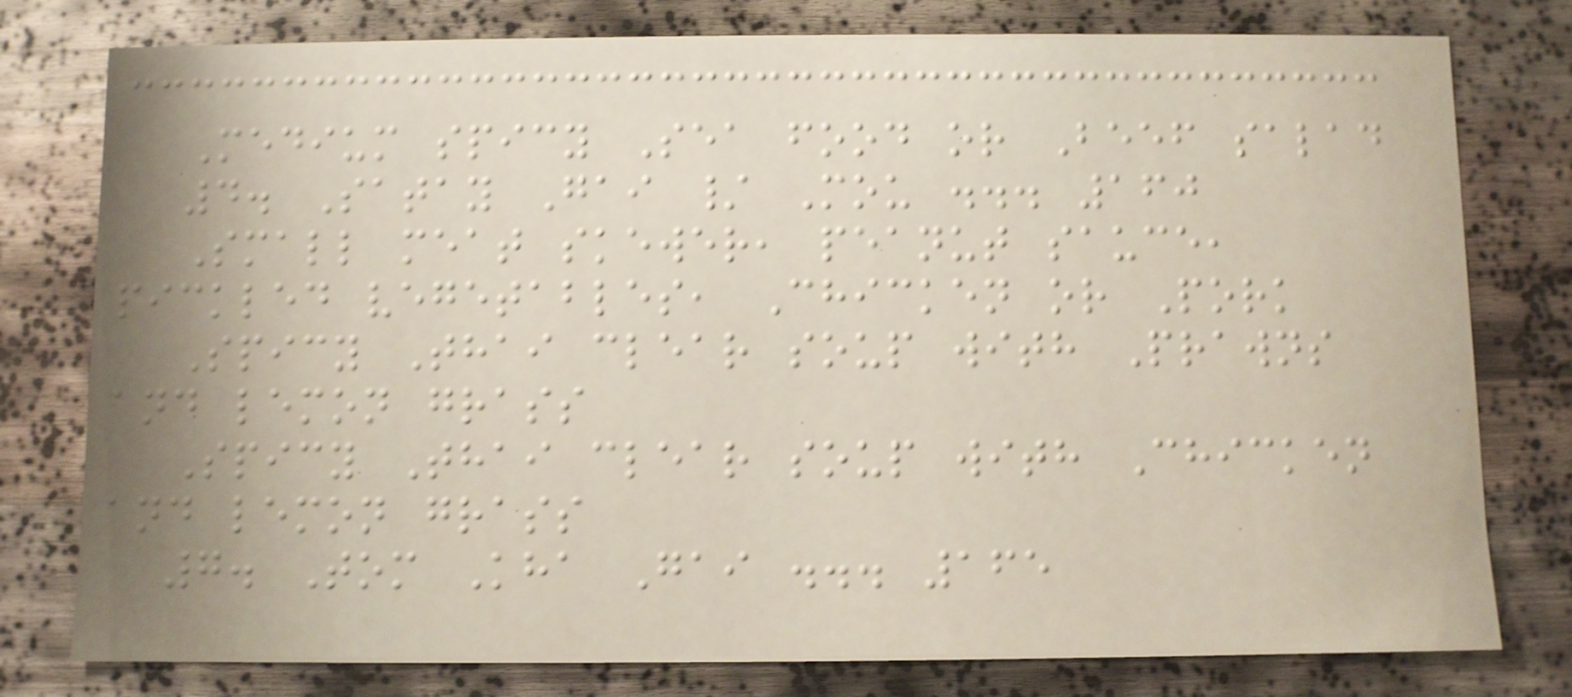Medium spicy Sea food or Beef salad
4. Satay Gai / Mou ... 160
Small meat skewer, peanut sauce,
pickled vegetables, Chicken or Pork
Spicy Thai clear soup with Prawns
and lemon grass
Spicy Thai clear soup with Chicken
and lemon grass
7. Tom Kha Gai ... 165
